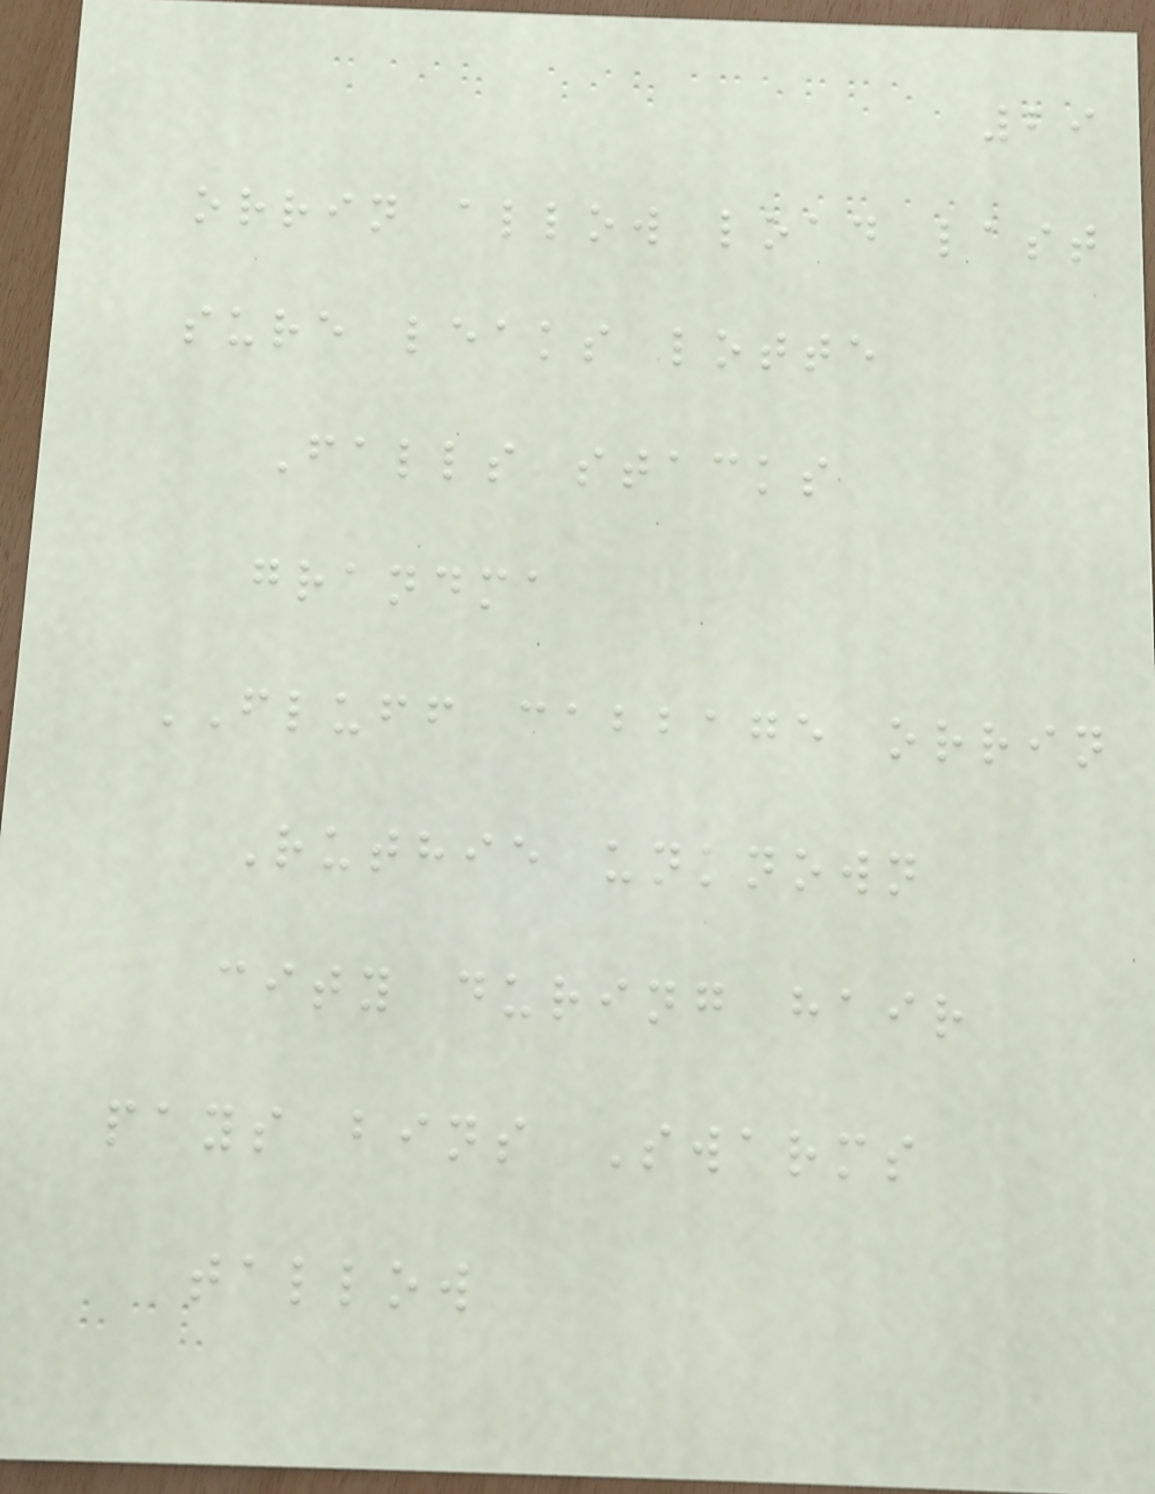29
orrin allow load last
sure leaks lotte
Falls stacks
grandma
FLUFF cabbage orrin
Ruthie unknown
city during hair
pays bins Swarms
tallow
